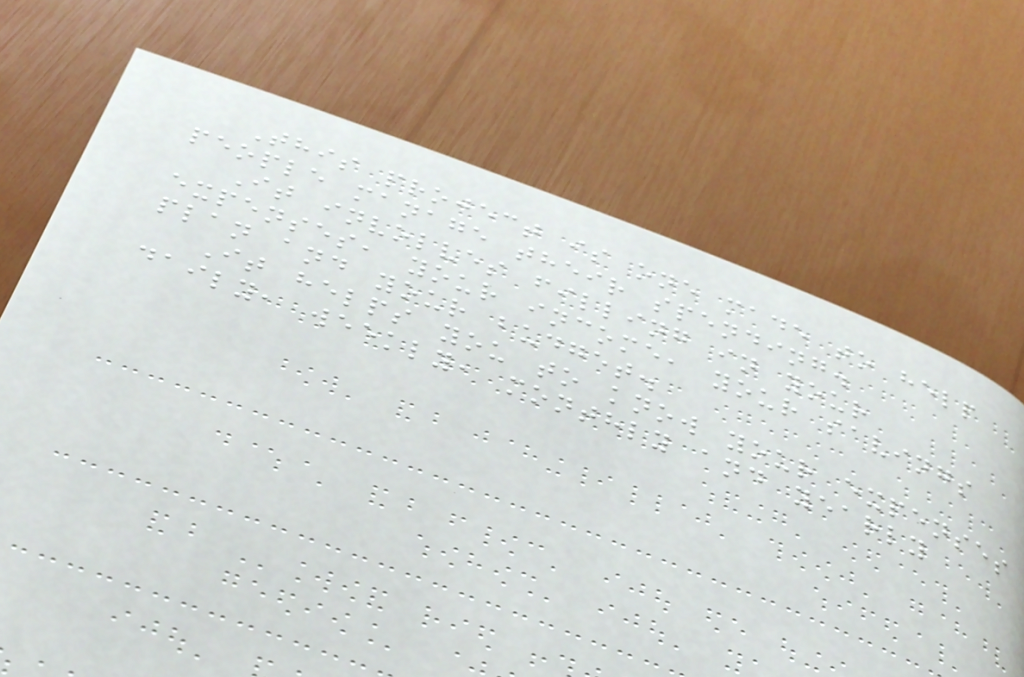This project is one made to help
people manage their spending.
It involves filling in your
expenses, your income, your savings
plan and your budget.
It helps you to know your expenses
daily, weekly, monthly and yearly
